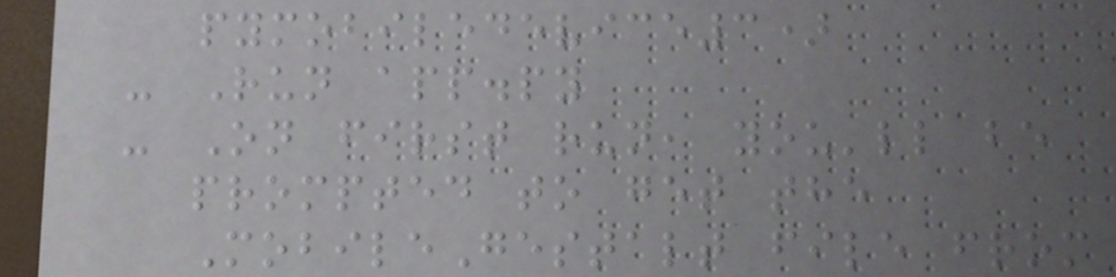pymobiledevice3)
- Run app.py
- On first run, you'll be
prompted to get the
MobileGestalt file from
